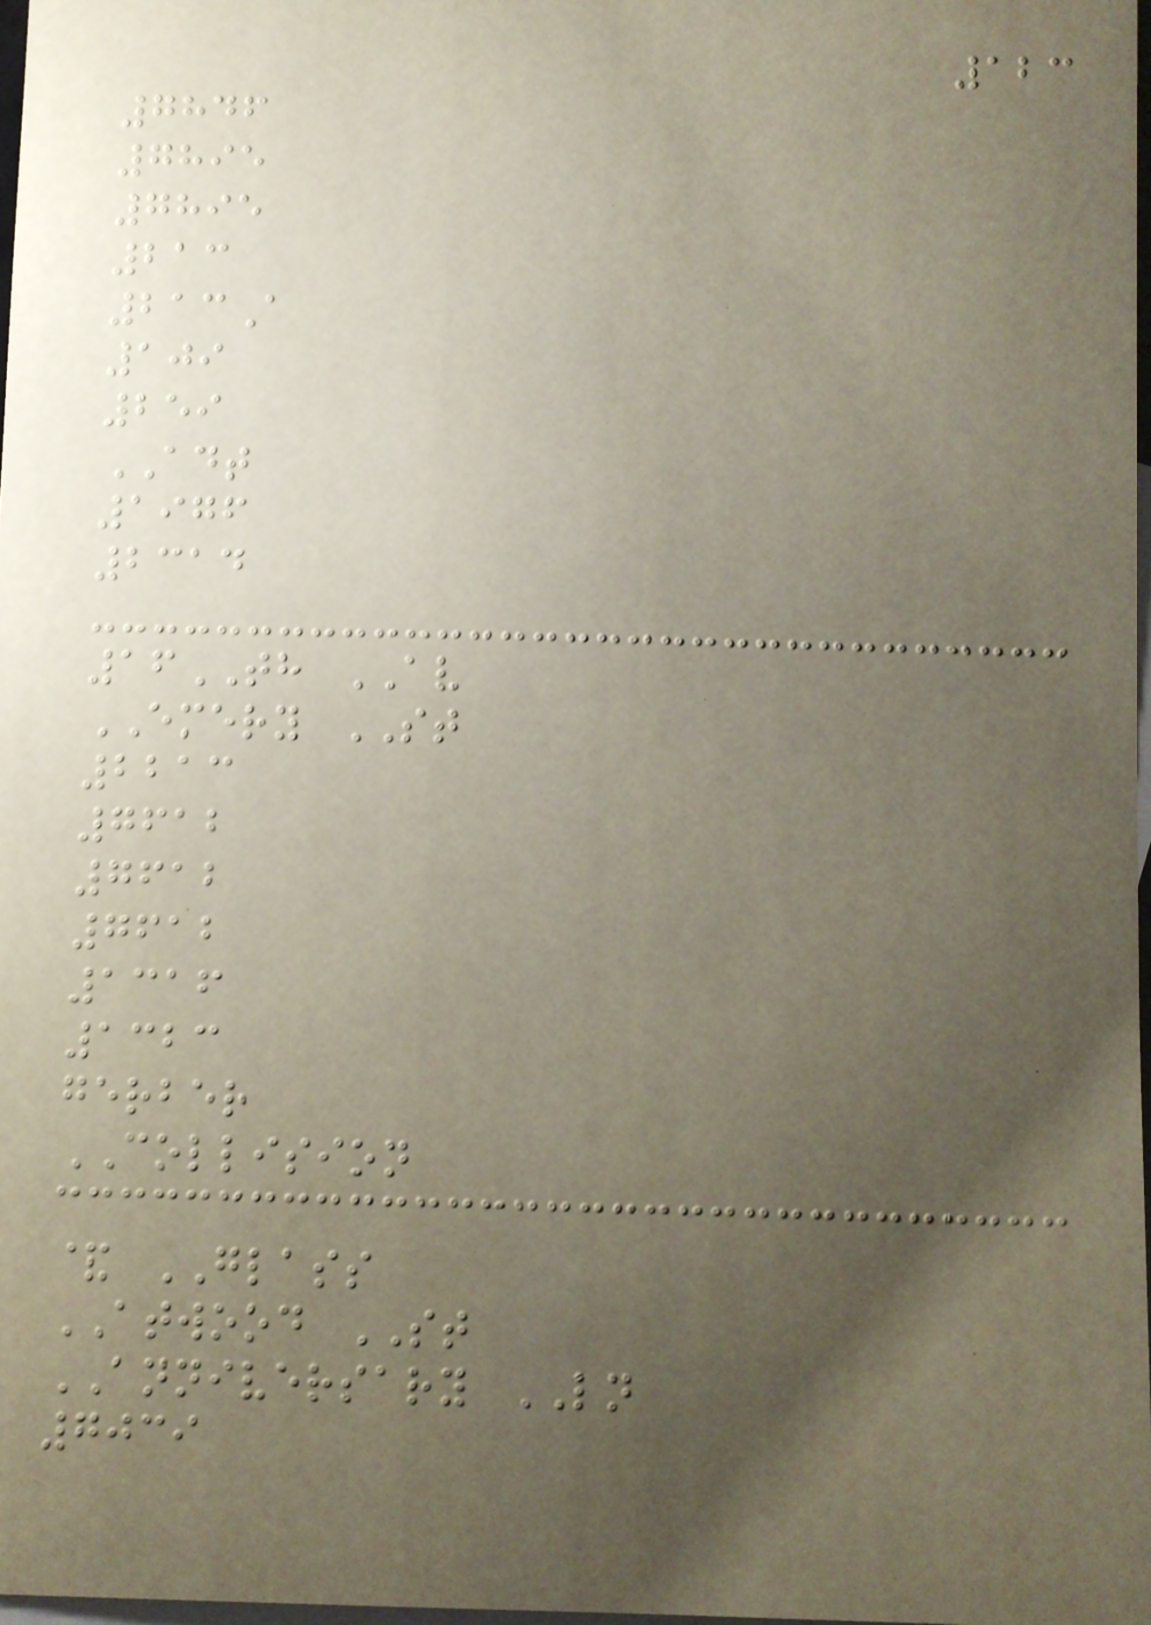123
7846
7895
7895
213
213A
109
259
ADT
1976
2314
16TH AV
EMERY ST
2213
7612
7612
7612
1316
1323
gerber
COLLISION
& GLASS
ATWOOD ST
ANNIVERSARY LN
7039
